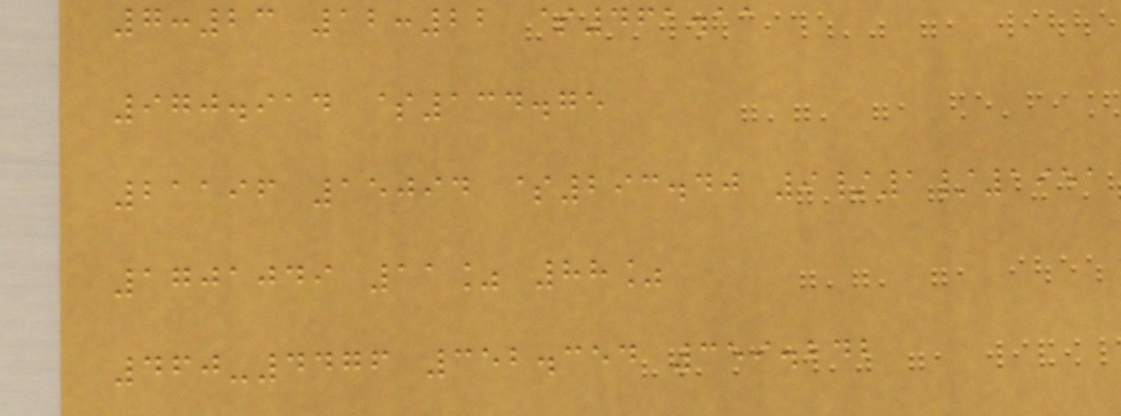7:23 12:22 $461.11
970.914 $134.75
21196 15094 $293.40 9/1/1951
1701049 11% 88%
460-4476 352.354 359.242
